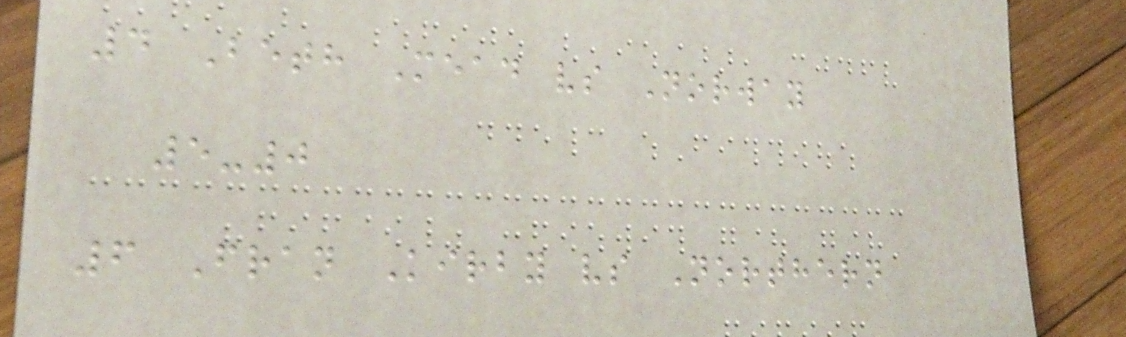4 Beth Mead vs Norway
5-0
6 Fran Kirby vs Northern
